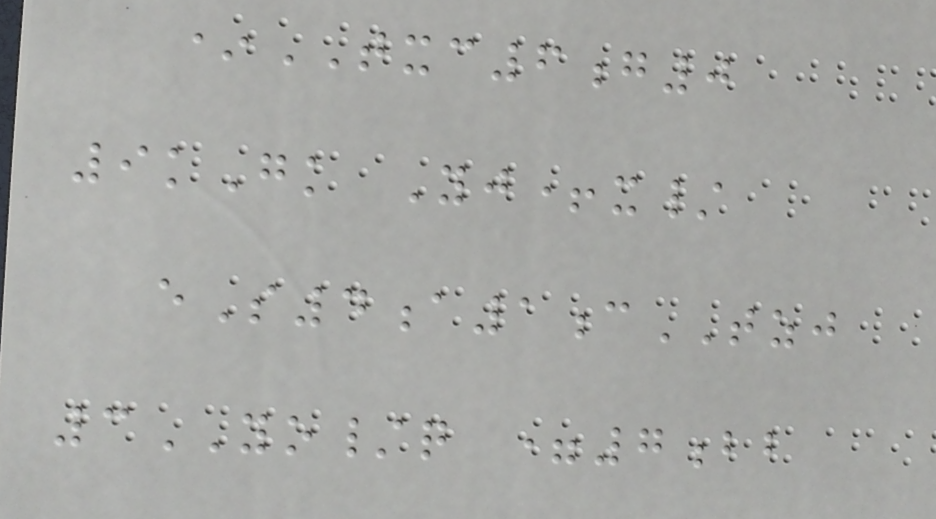*TXC6g0
9kGk Yj+x/
eS4a1cTZJ
3YO/q =7bb
